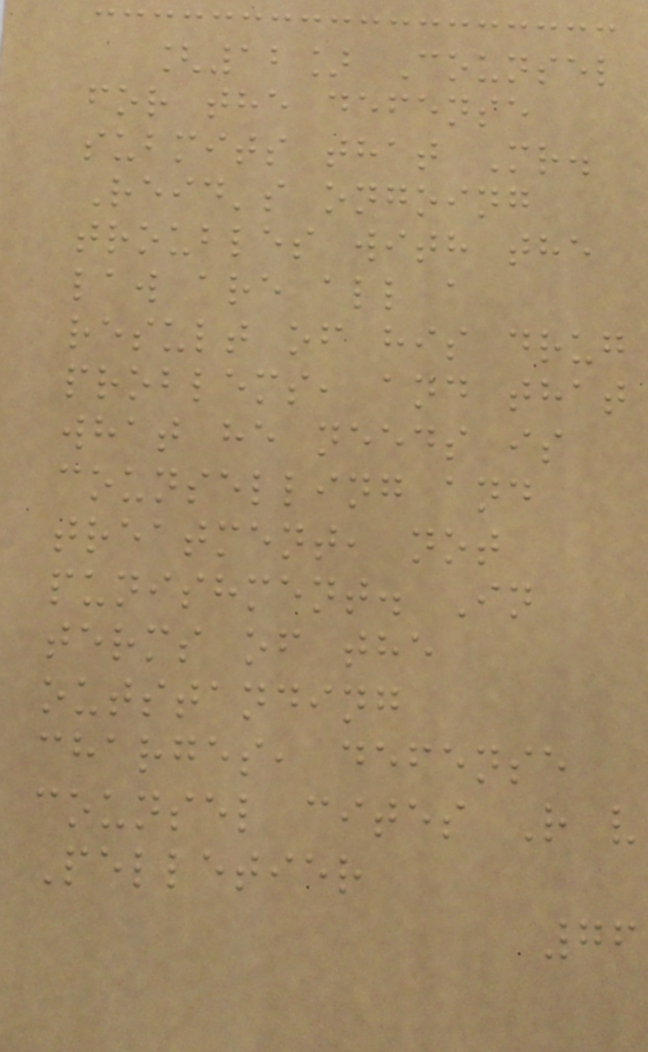[12] Counsel
for the defense
submits that Mr.
Reid's ongoing
troubles with the
law are all a
result of his drug
problems, and that
what he needs is
counselling and
treatment, not
punishment. In
terms of the
outstanding
charges, defense
counsel cites R v
Pelletier
76
